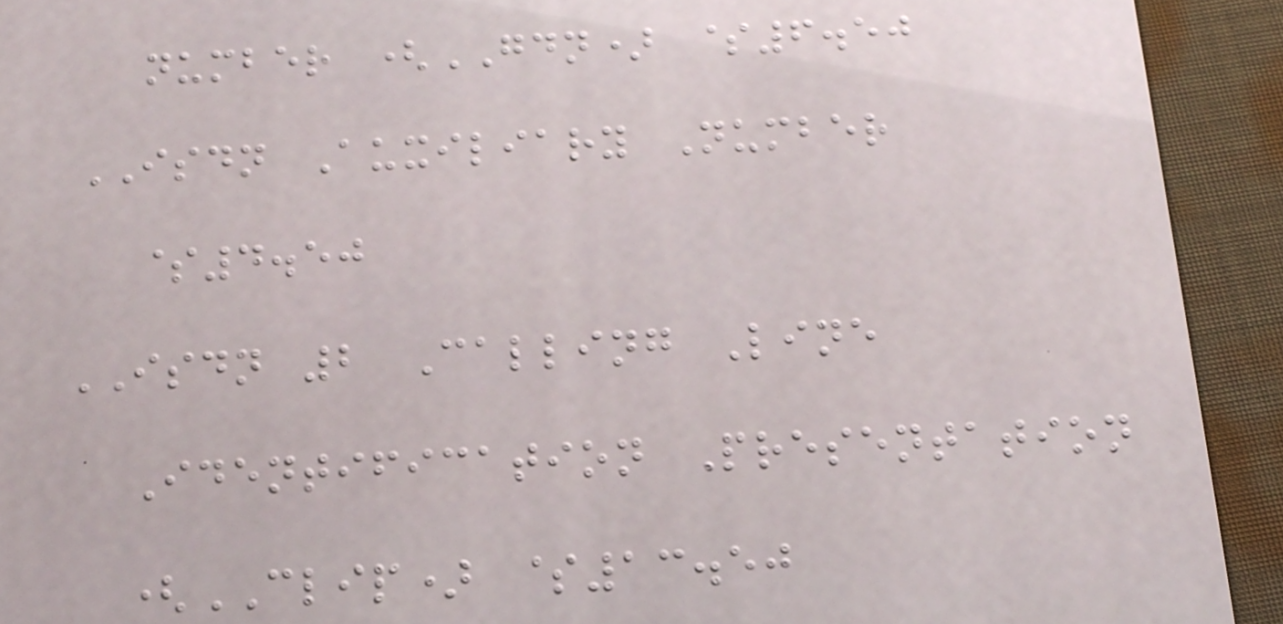number (GDN) $6.50
ISDN Auxiliary Number
$4.50
ISDN 2 Calling Line
Identification Presentation
(CLIP) $13.50
